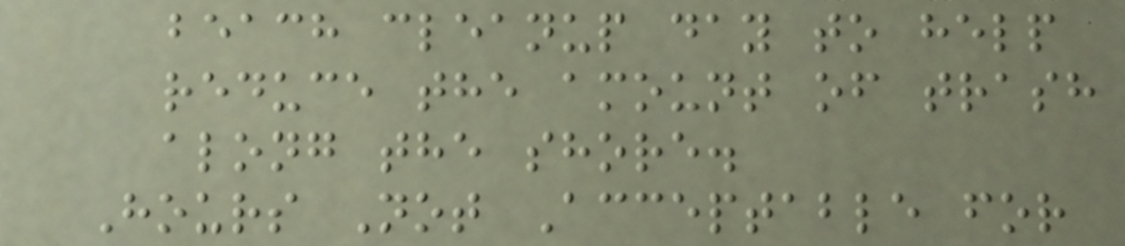beach cleanup day to help
reduce the amount of trash
along the shore.
Hours Not Acceptable for
